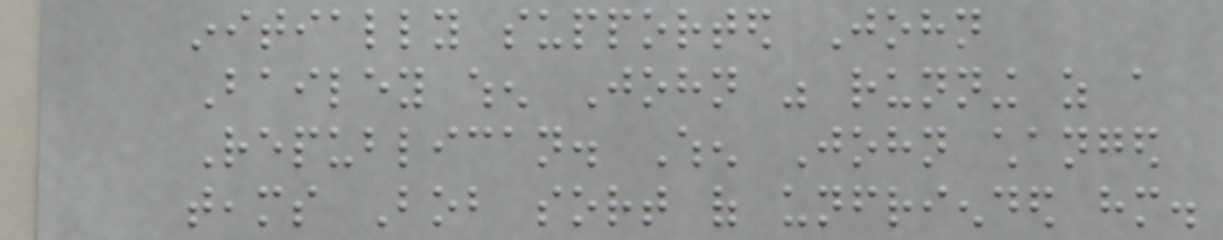initially supported John
Bailey when John was running as a
Republican. When John changed
teams Bob sort of unfriended him.
